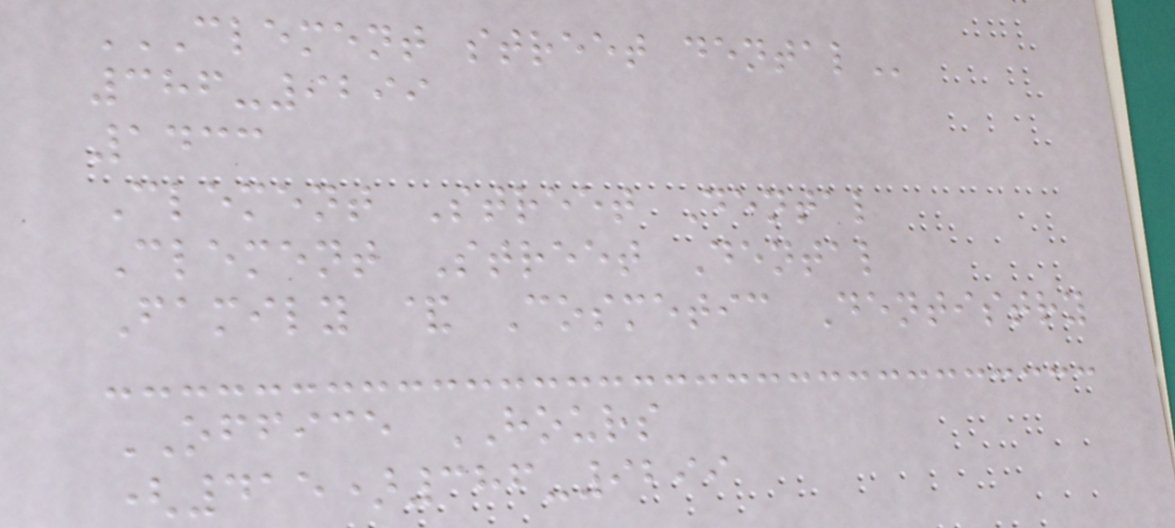CLEMENT STREET DENTAL
386-9299
1433
Clement Street Dental
Clement Street Dental
Family & Cosmetic Dentistry
OFFICE HOURS
(415)386-9299
